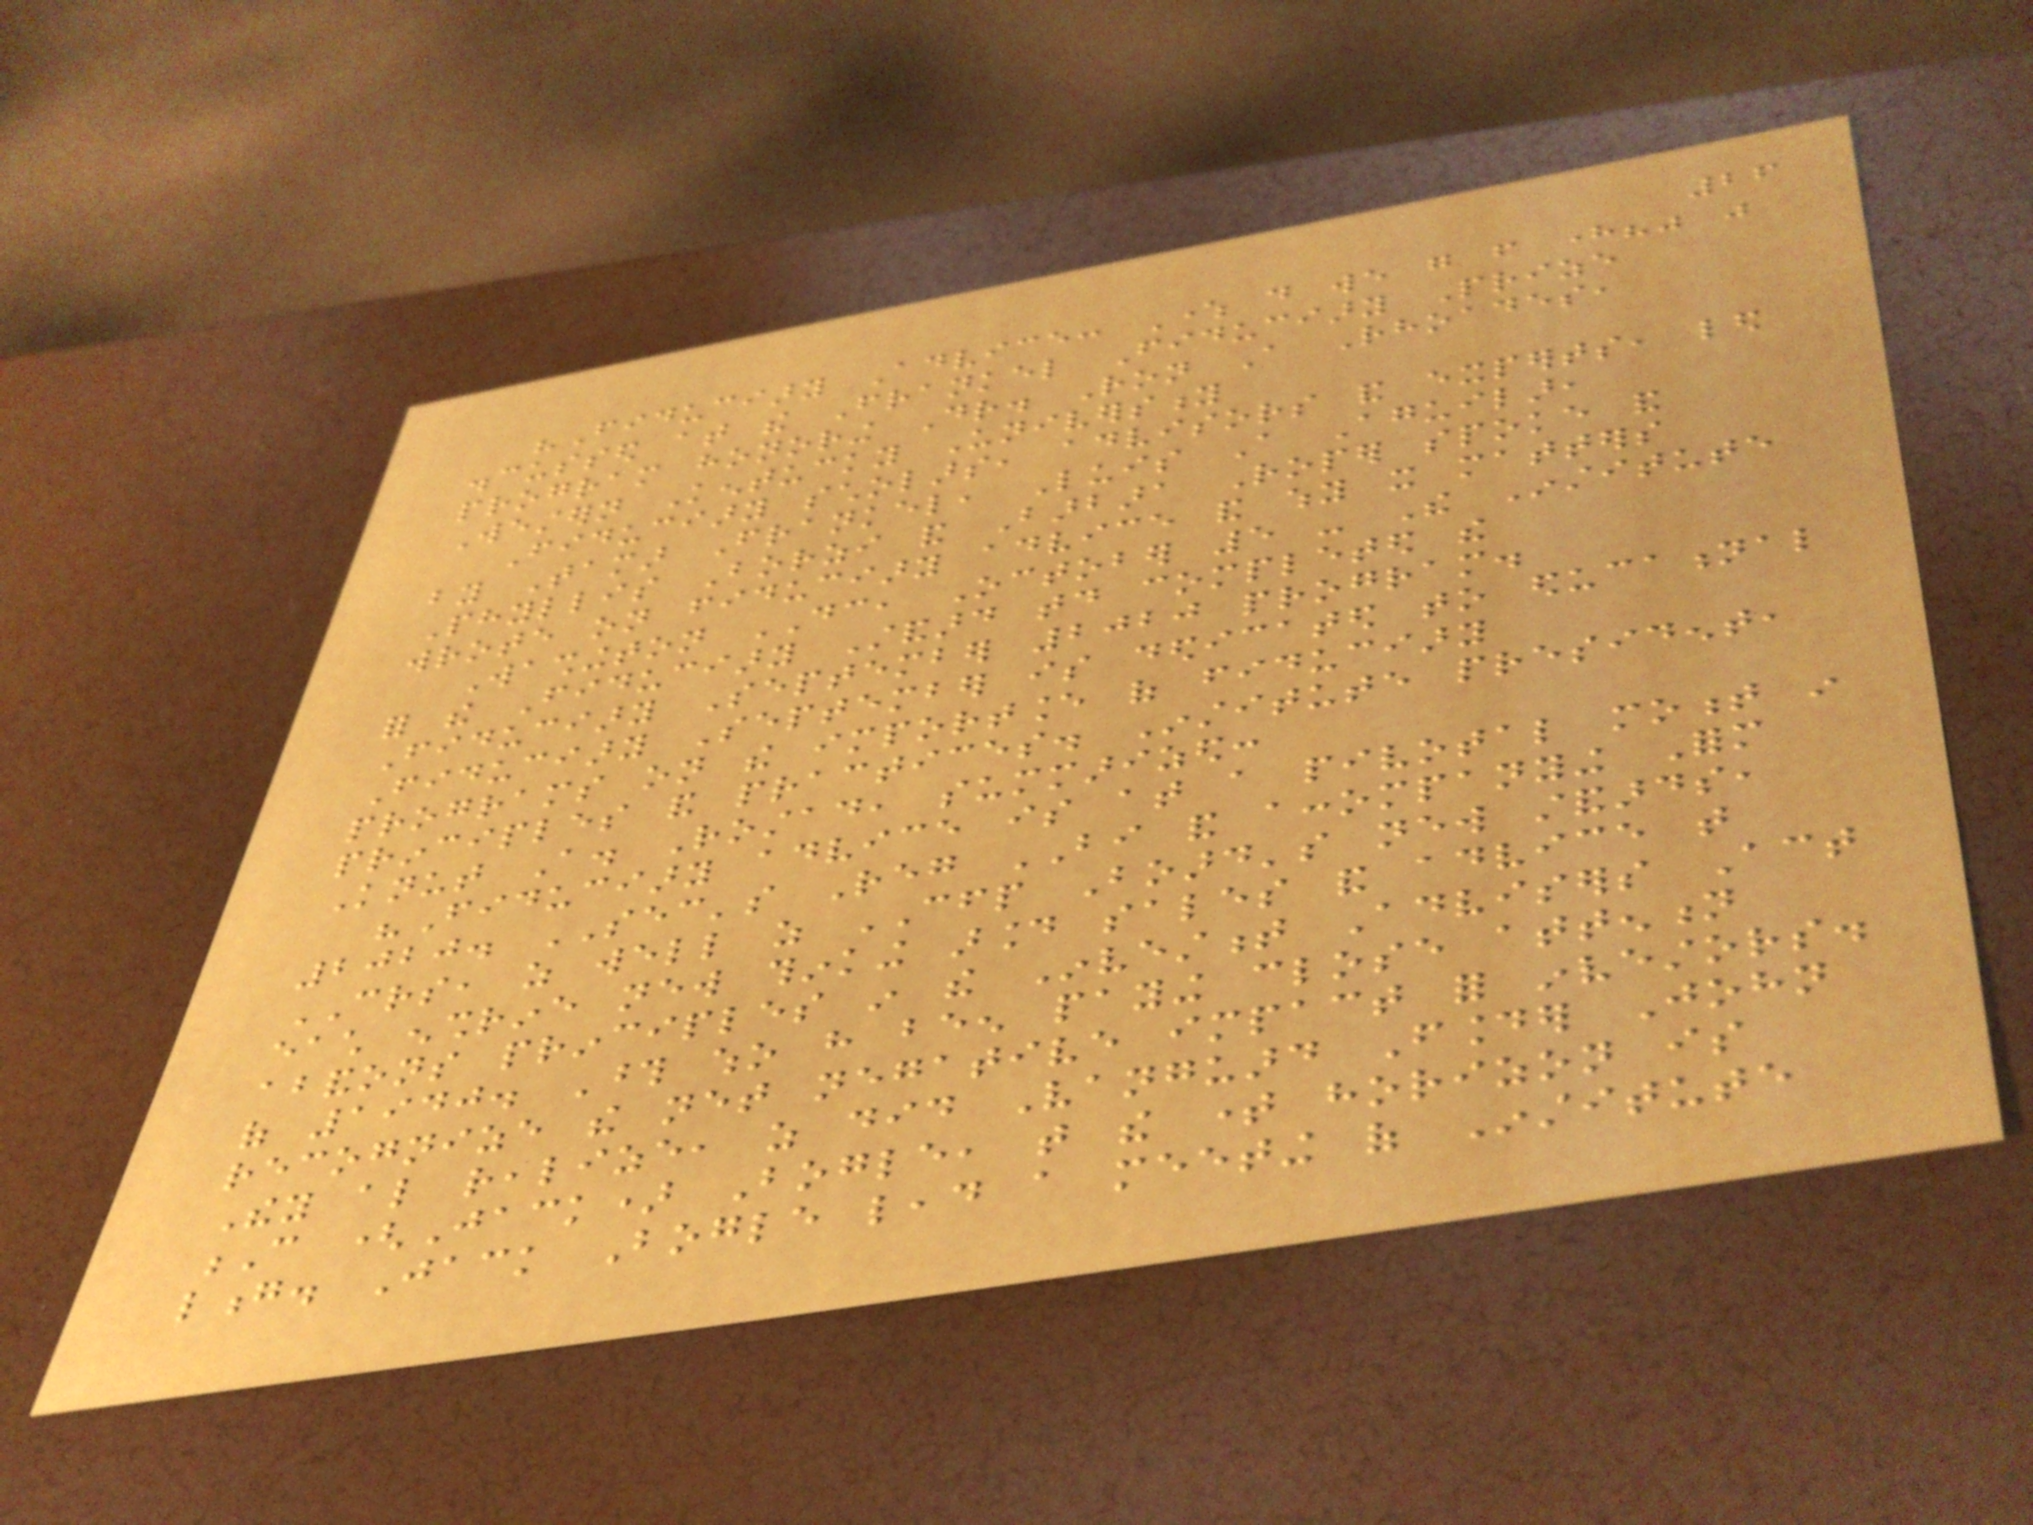26
"Fiduciary Advice: Where do we go from here?" was
discussed at the Frankel Fiduciary Prize
program honoring Dr. Ron A Rhoades,
Western Kentucky University
Fiduciary scholars, advisors and experts, led
by Tamar Frankel, Luis A Aguilar,
Phyllis Borzi and Barbara Roper spoke and
wrote on fiduciary advice and why it matters
Washington DC, October 5 - The Institute
for the Fiduciary Standard today completed the
Fiduciary September 2020 program.
Fiduciary September is dedicated to educational
programs on the importance of fiduciary
principles and practices. Institute president,
Knut A. Rostad, summarized:
"Fiduciary advice is at a pivotal moment in
2020. SEC's Reg BI and accompanying Form
CRS, as well as CFP Board's new standards,
each enshrine new thinking around sales and advice that
abandons principles in the Investment Advisers Act
of 1940. Those who have been paying close attention
recognize the net negative impact for investors.
They also realize, as did Vanguard Founder John
C (Jack) Bogle, that the time horizon is
long. Jack Bogle lead a meeting of Institute
